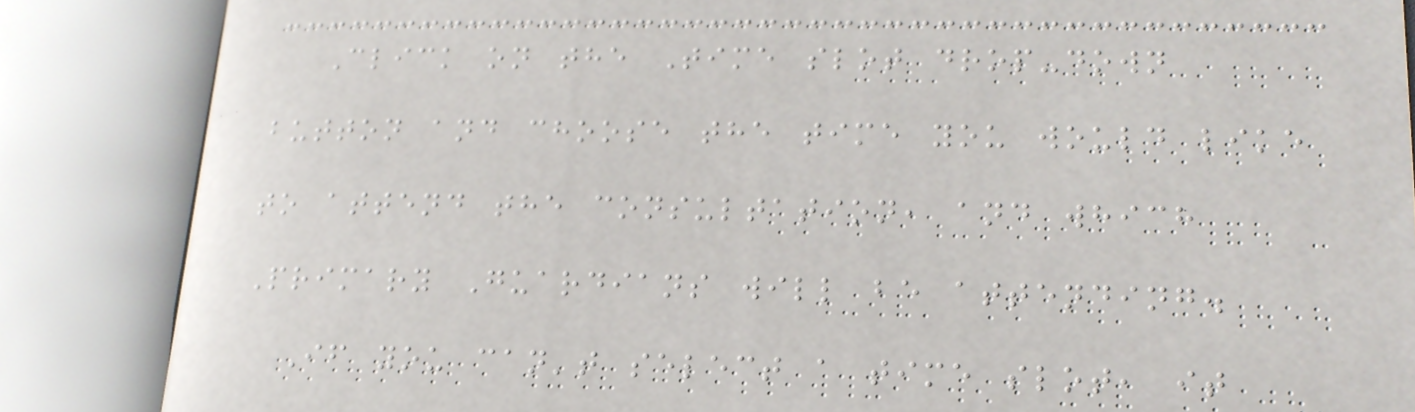Click on the Time slot drop-down
button and choose the time you would like
to attend the consultation, and which
Primary Guardians will be attending.
If you can't select a time slot, it
